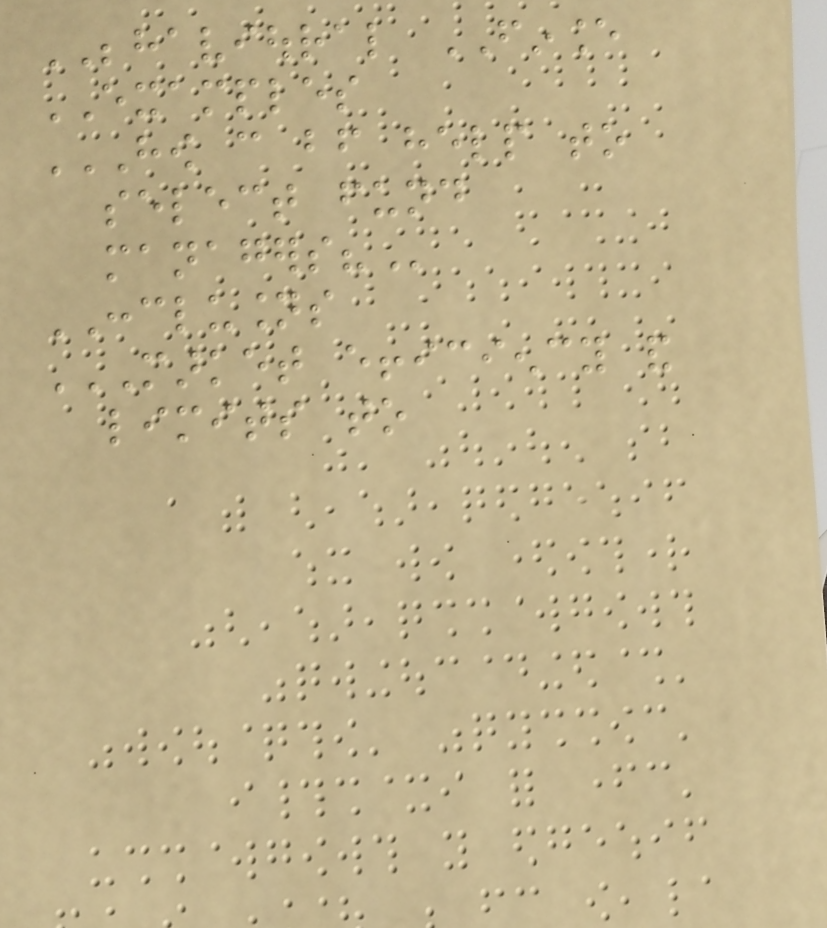BEHAVIOURAL FINANCE
EXAMPLES
HOW CAN BF HELP TO
SELECT FUND
MANAGERS?
CONCLUSIONS
MARKET EFFICIENCY AND
LIMITS TO
